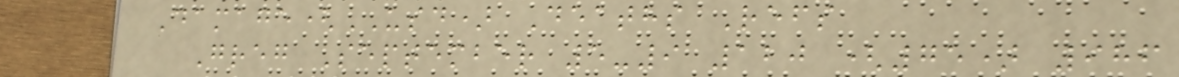Damage(USD) Deaths Refs
Greg September 5-9 120 (75) 986
